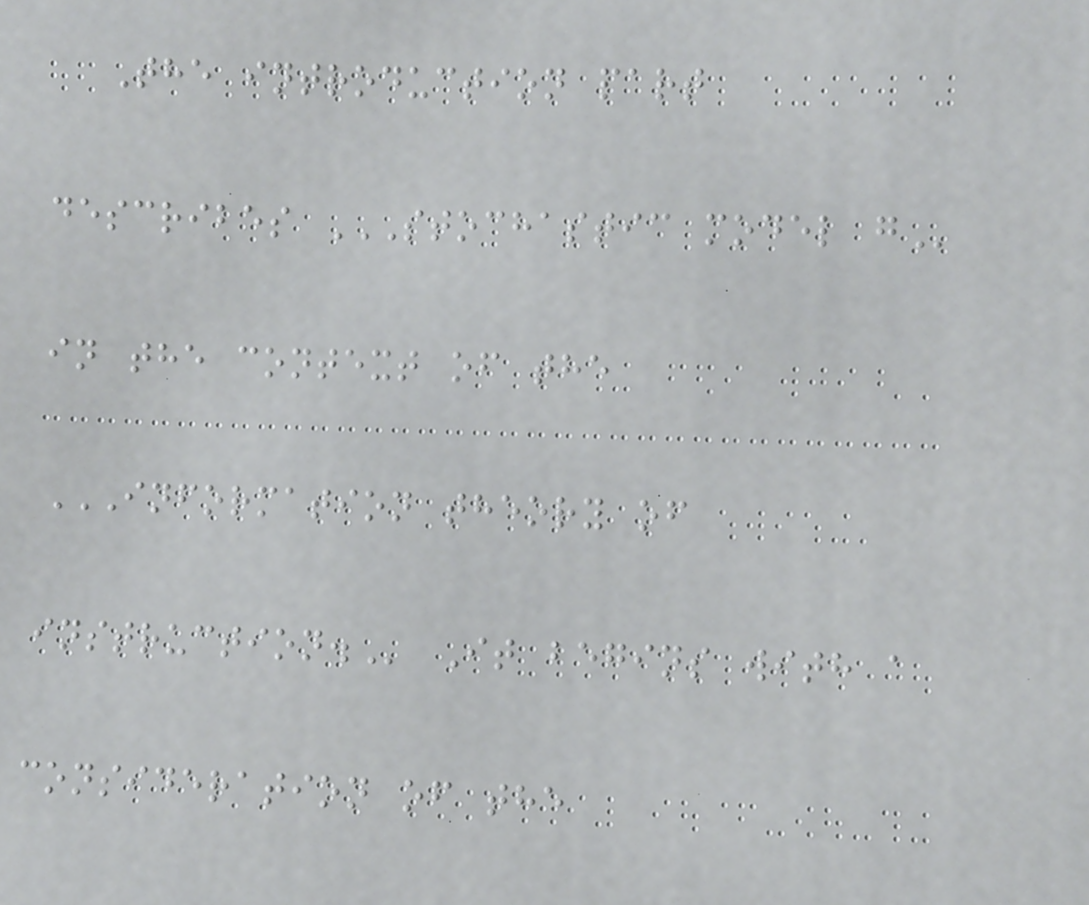The introduction part
describes STOCHASTIC MODEL G
in the context of the
INFORMATION THEORY OF
INSTRUCTION. It begins with a
consideration of the
